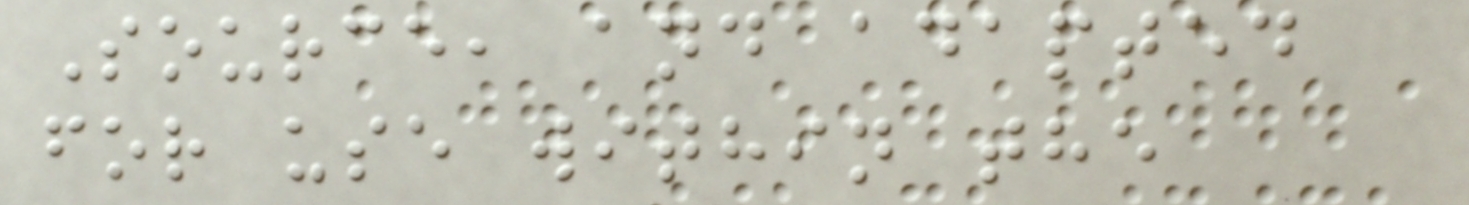Source, and adapted
for use within the
